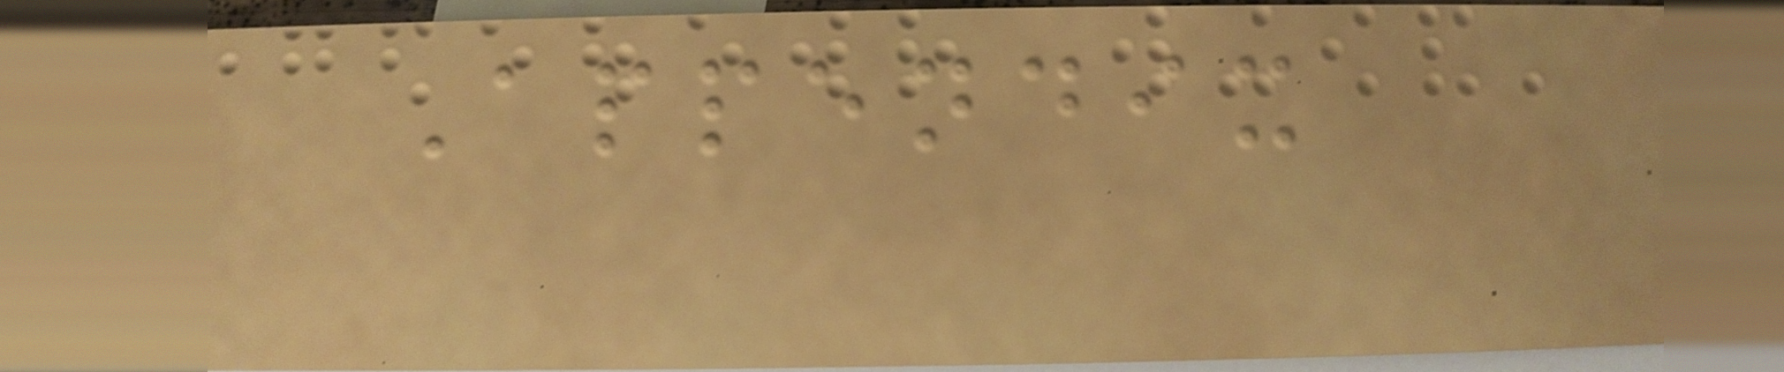Appendix
